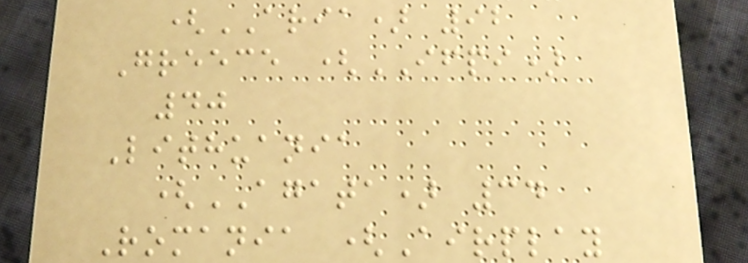(ARIA) 92
Greece (IFPI)
40
Lithuania
(AGATA) 34
Romania (Airplay
